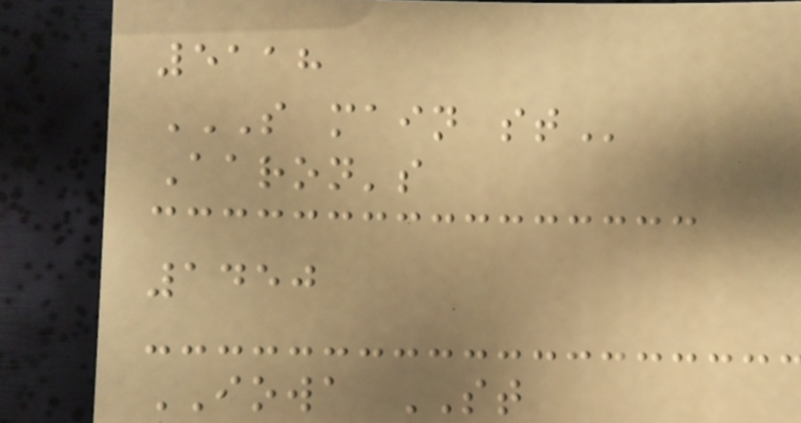5118
S MAIN ST
Aaron's
1450
IOWA ST
